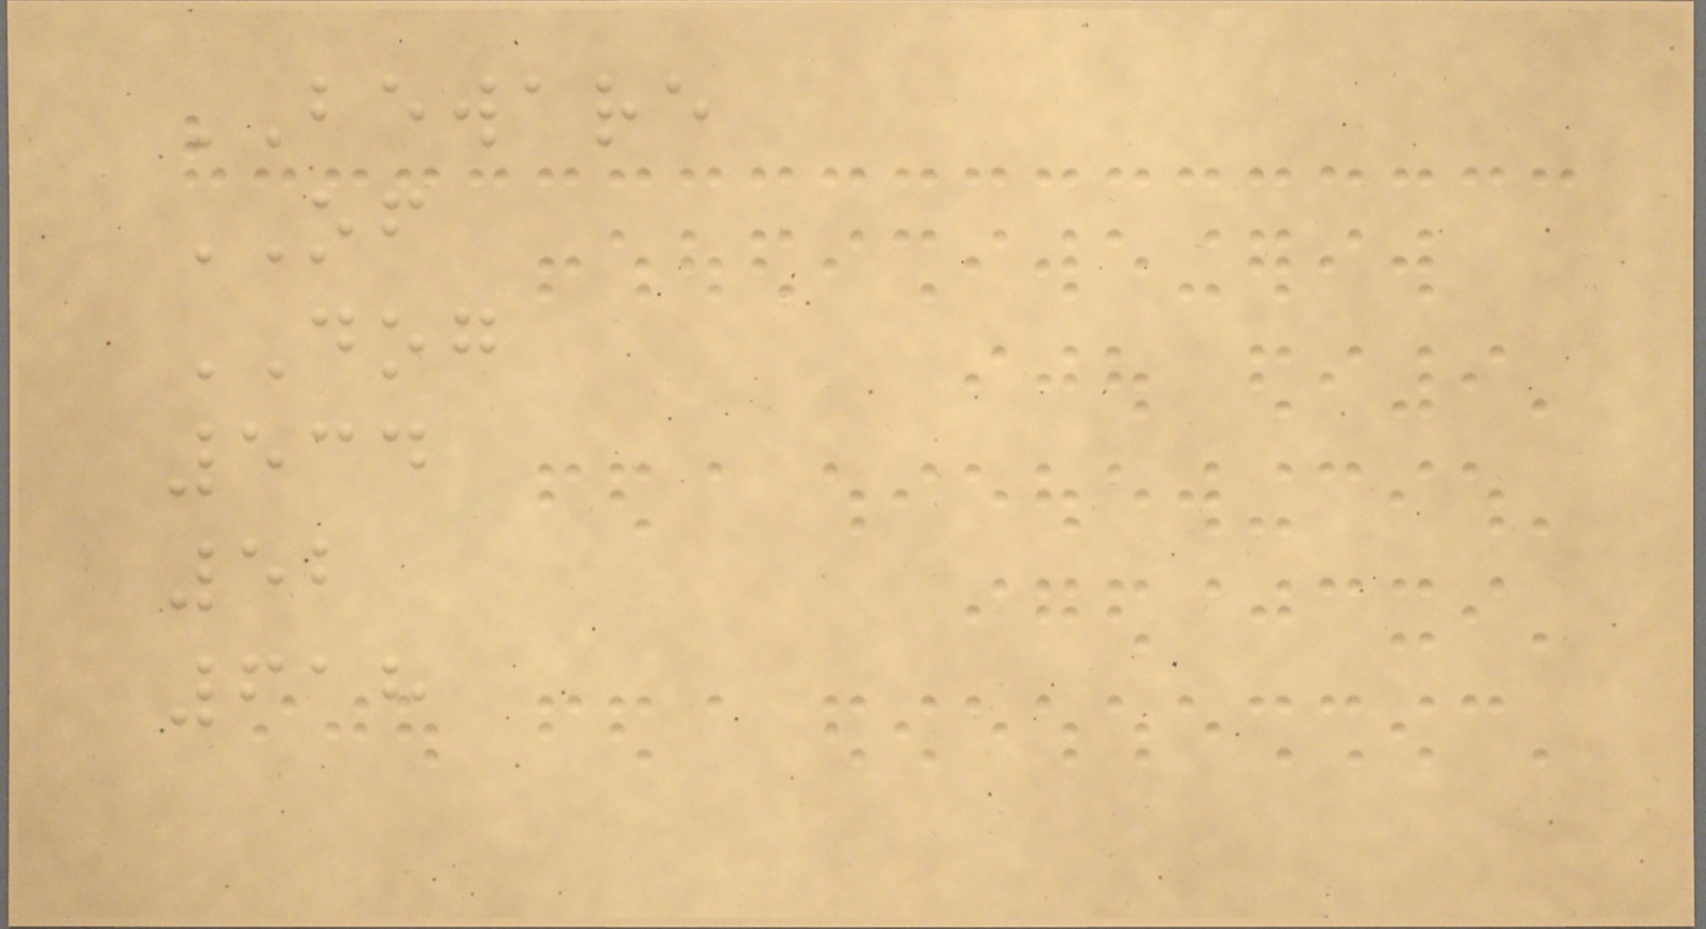BEWARE
OF
DOG
534
52
618
